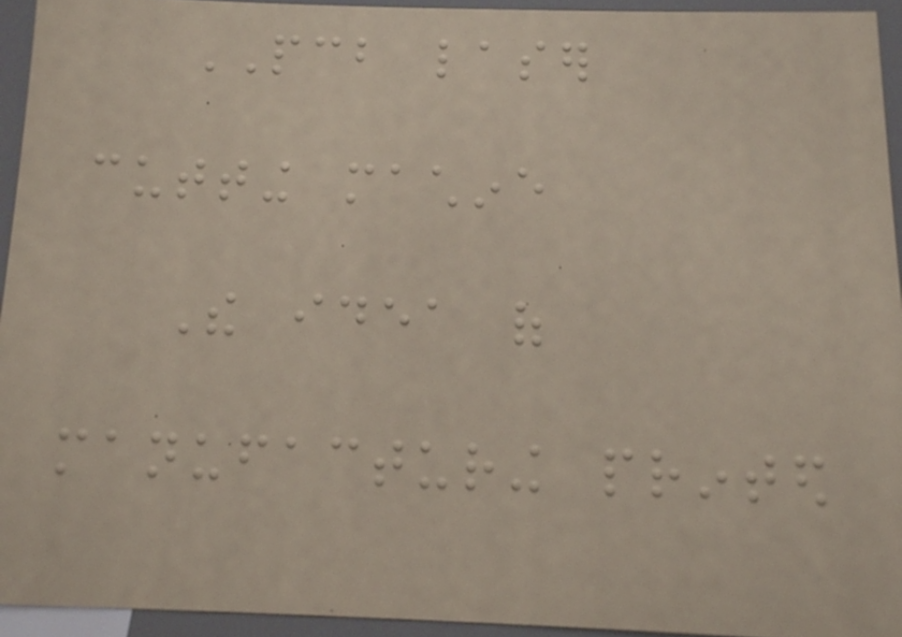PCB laser
cutting machine
The idea of
manufacturing printed
